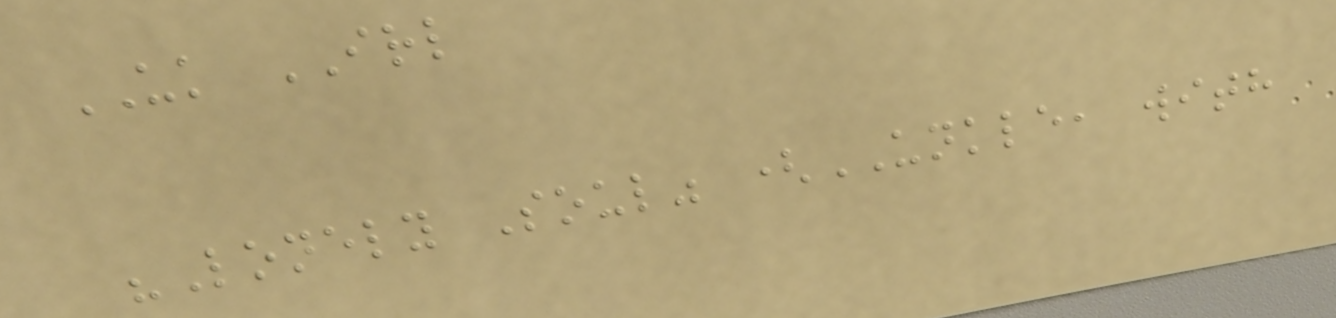UK IRL
"Lonely Soul" (UNKLE, with
